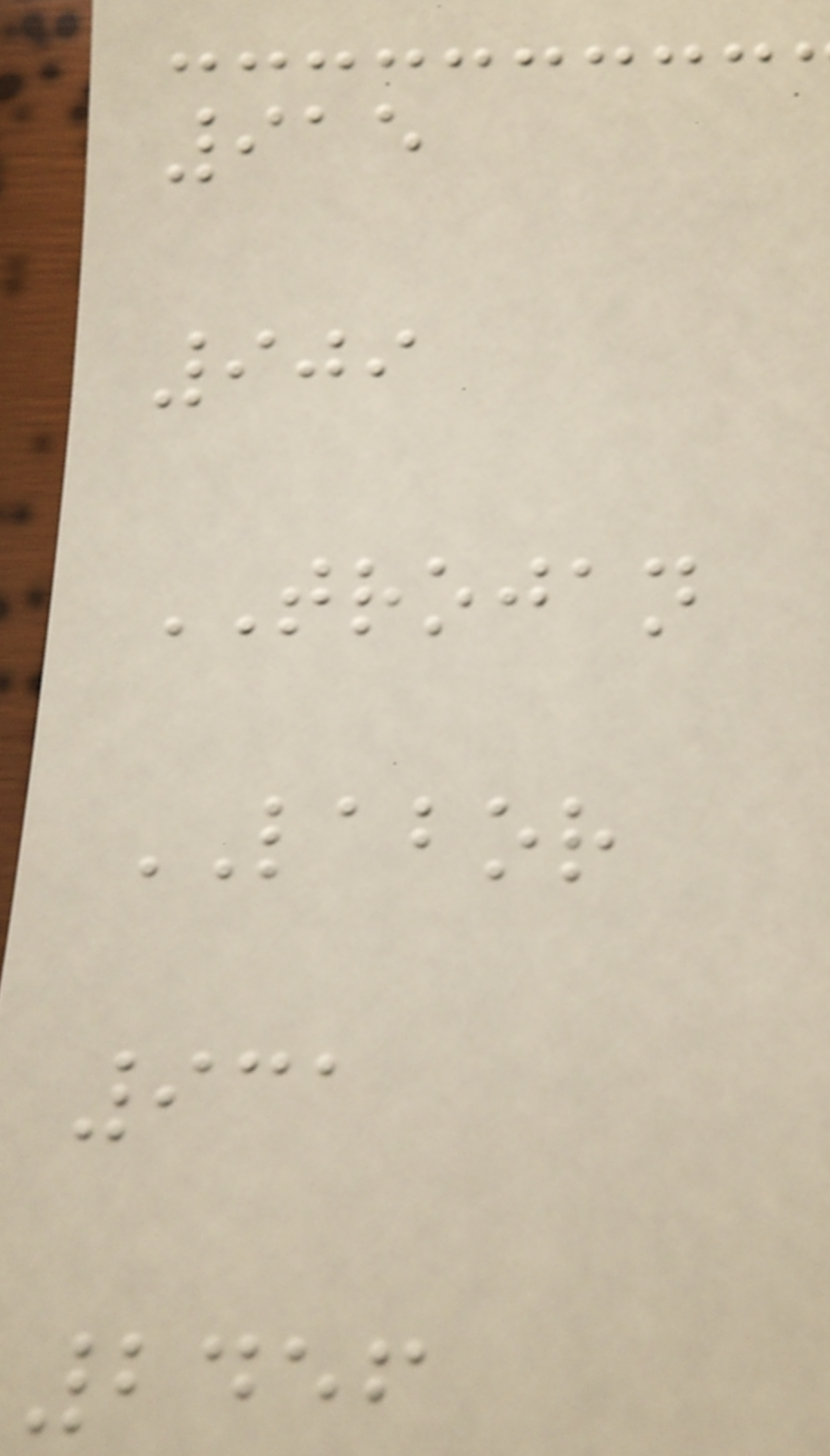915
909
TROJAN
LABOR
931
2456
